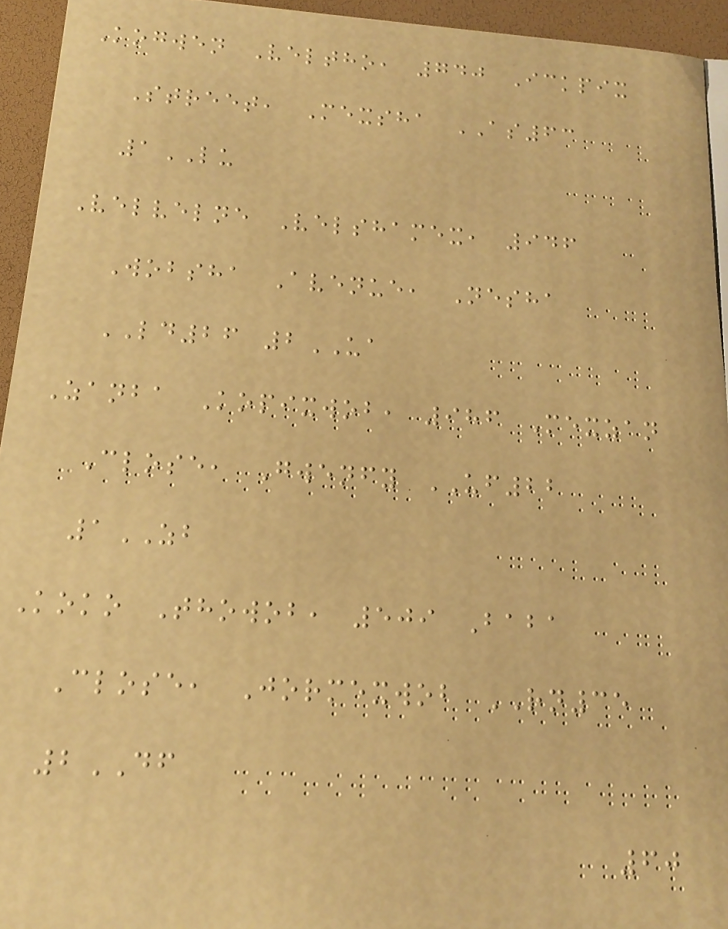Kogwen Veltho, 740 Ickpix
Street, Mexsha AS63
1LU
Velvelne Velshamex, 946
Wobsha Avenue, Nesha
LD26 2UA
Zanba Kopixwob, 986 Mexzan
Close, Gwenfy UF22
1ZB
Koko Thowob, 509 Baba
Close, Jormexwob RN35
2DF
60
